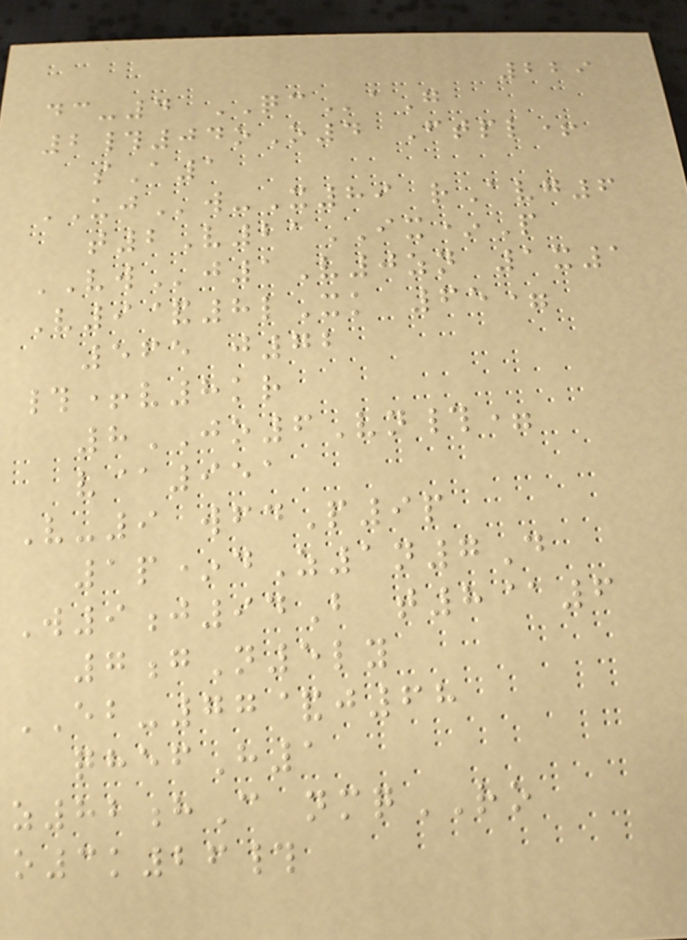229
dc-4 QCaG
2#04oO4 Ftpl+
sA1
UJw-X89 rAvg6
t2V21IX*P
VWj1V0zn 1x1
V9&8lXk 65=
565 j72
#+v8kr
8JO6Vn#=
v@951
V-9 wfdP9p
1p*dZ1n7D
W9j94B t8@6
7gN5ly
EB-77&j68
qhefH1
z82hC nmqRO
o3k26#
